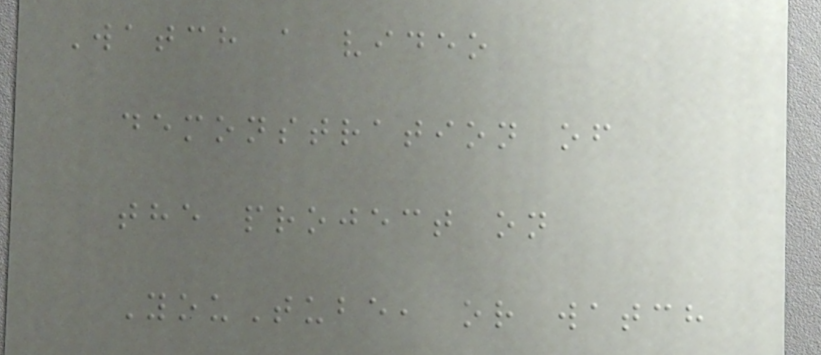Watch a video
demonstration of
the project on
YouTube, or watch
